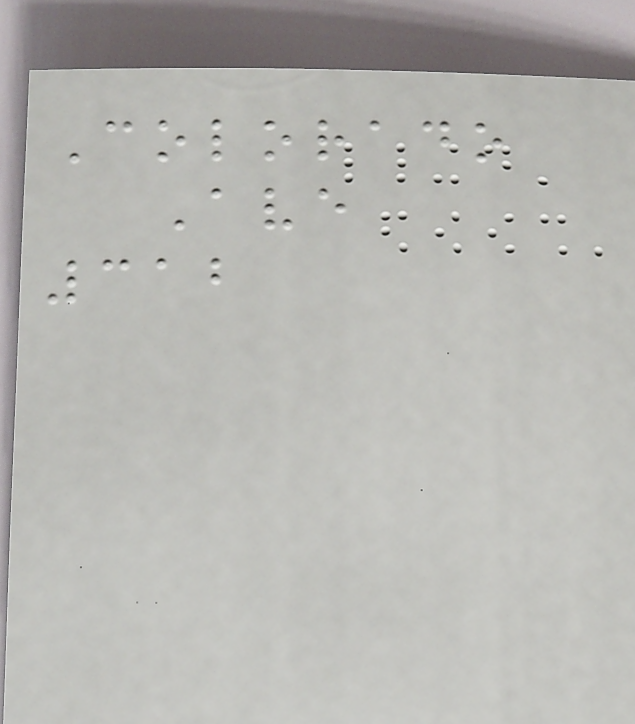Colorado
Ave
312
